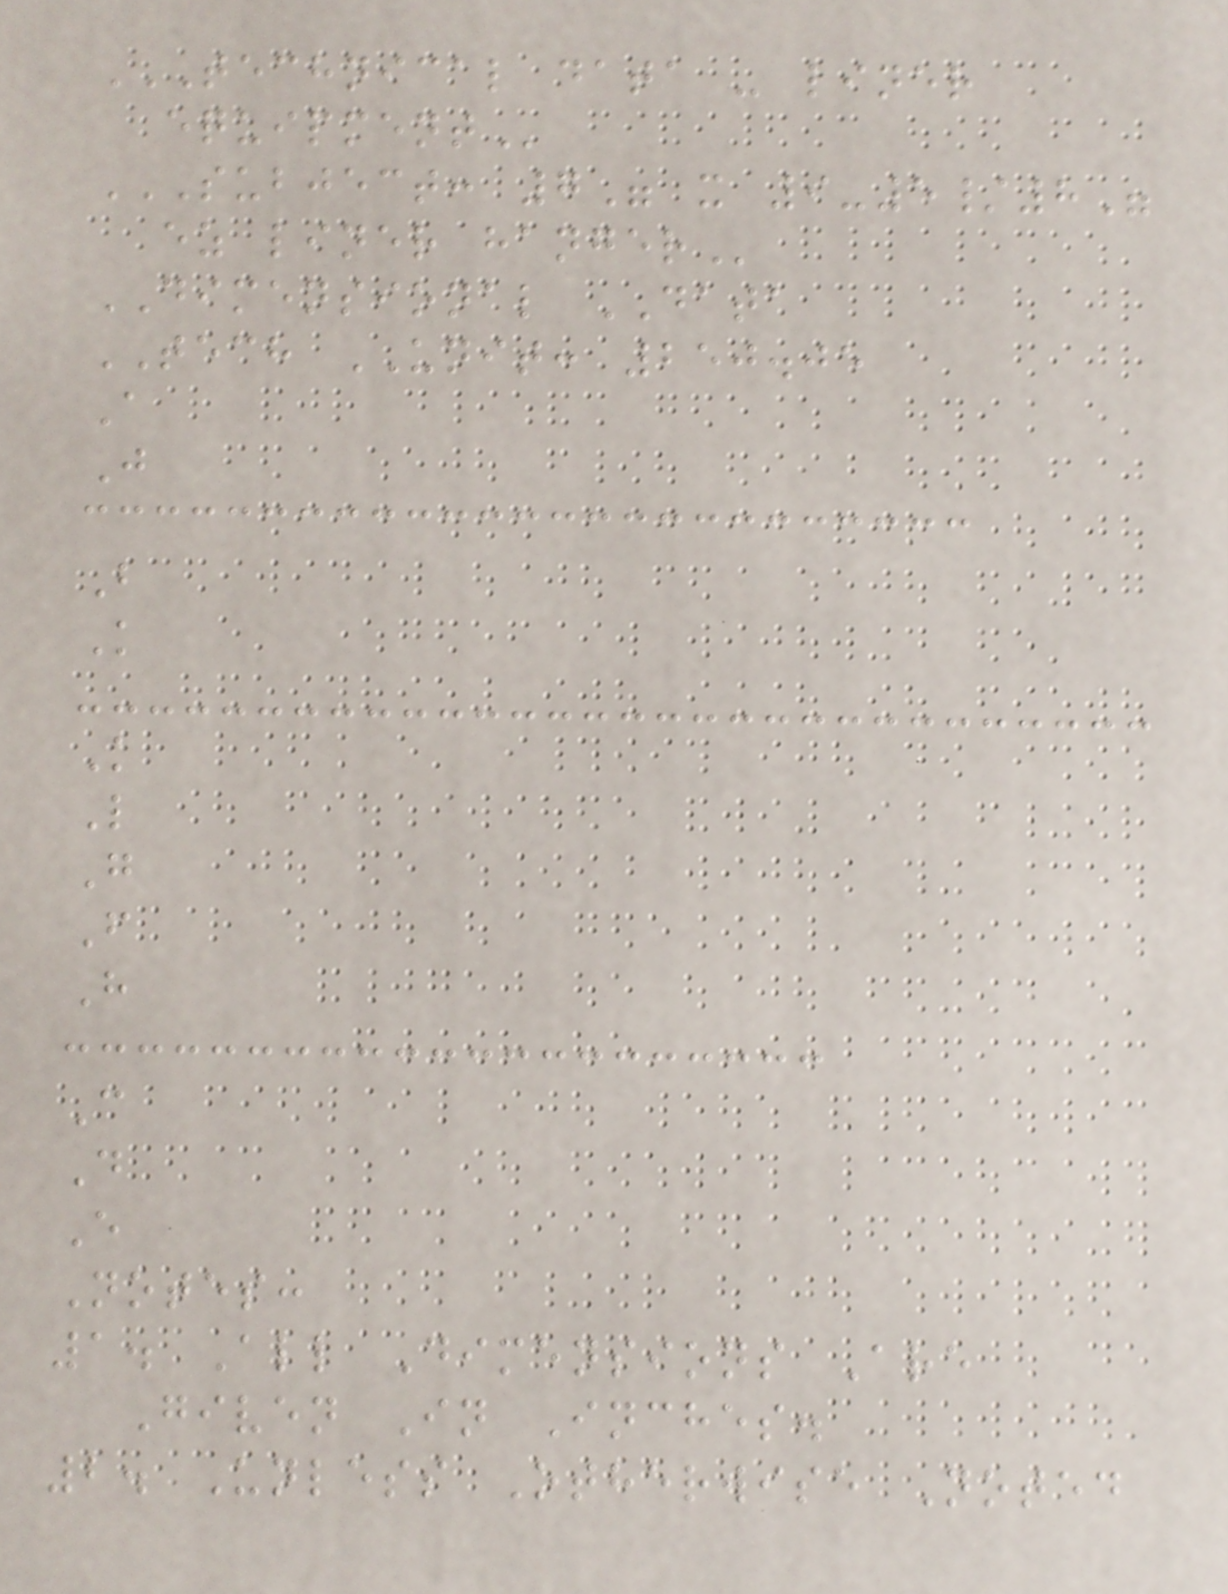TECHNICAL DATA - LINER
EQUIPMENT
SUBJECT: 7" X 9-5/8"
EZ LINER HANGER
DIMENSIONAL DATA
TECH UNIT: 250.05
A
J
B
K
K
L
G
F
H
C
D
E
Notes:
1. All Dimensions Are
Given In Inches.
2. Unless Otherwise Noted
